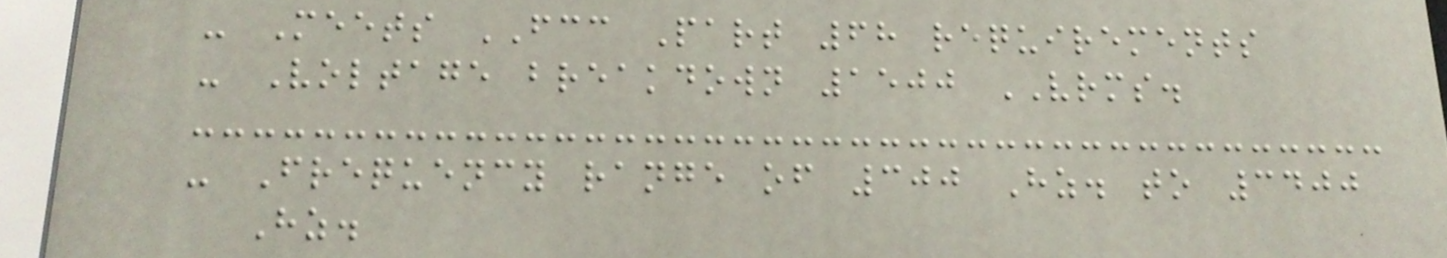- Meets FCC Part 68 requirements
- Voltage breakdown 1500 VRMS.
- Frequency range of 300 Hz. to 3400
Hz.
